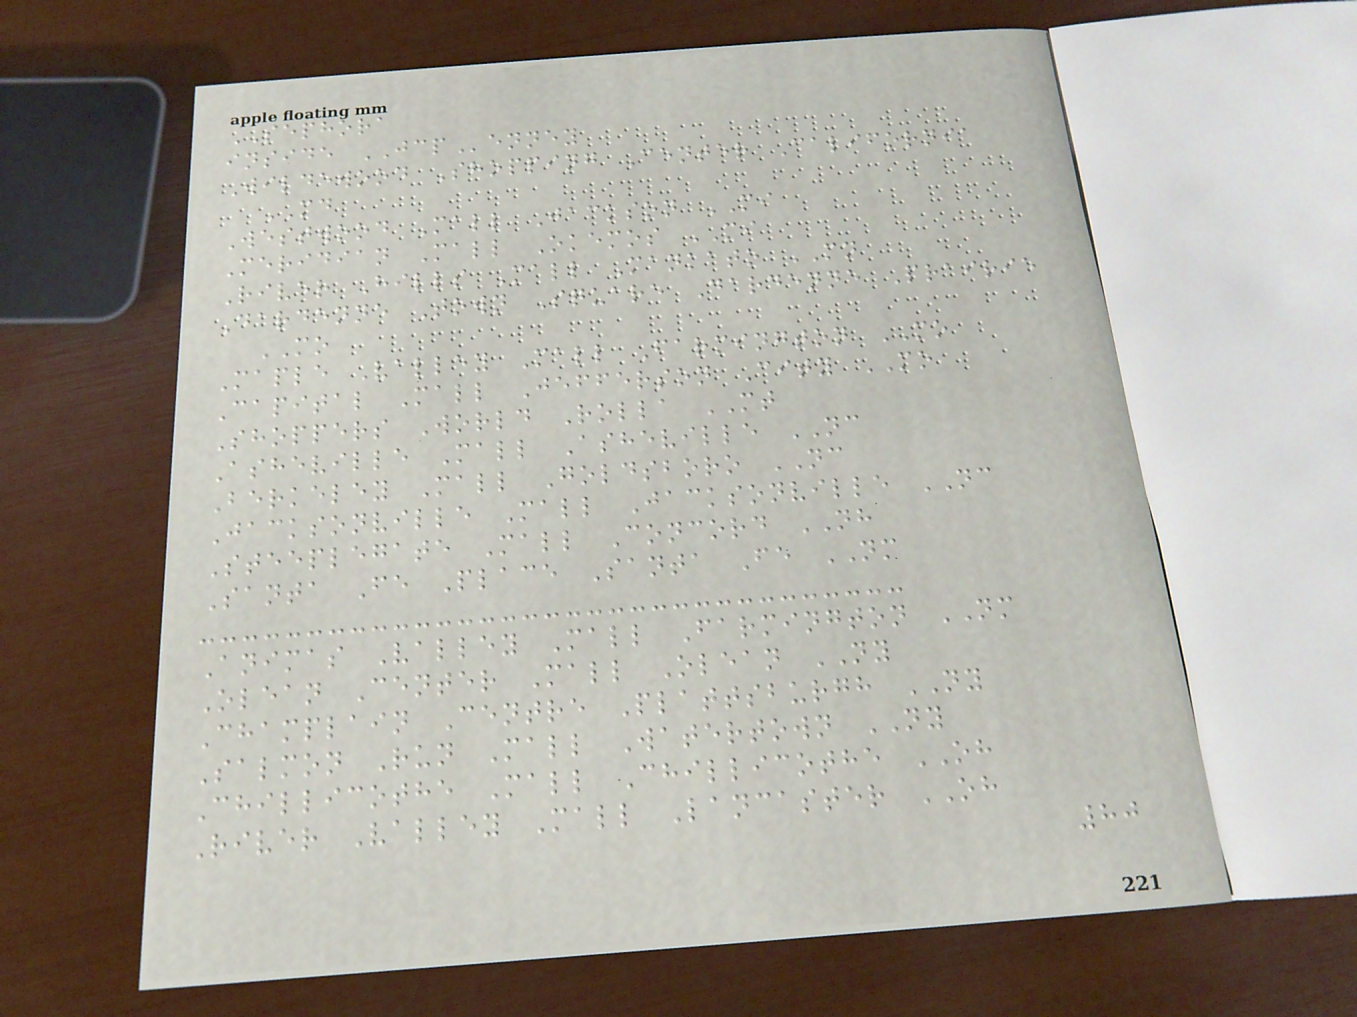SEPHORA
inside JCPenney
Wildewood Shopping Center California
MD
Westwood Mall Jackson MI
Meridian Mall Okemos MI
River Hills Mall Mankato MN
Dardenne Town Square Dardenne Prairie
MO
Maple Valley Mall Farmington MO
Capital Mall Jefferson City MO
Shoppers World Rolla MT
Asheville Mall Asheville NC
Berkeley Mall Goldsboro NC
Jacksonville Mall Jacksonville NC
Steeplegate Mall Concord NH
Santa Fe Place Santa Fe NM
Animas Valley Mall Farmington NM
Olean Center Mall Olean NY
Champlain Centre Plattsburgh NY
Salmon Run Mall Watertown NY
Chillicothe Mall Chillicothe OH
River Valley Mall Lancaster OH
80
